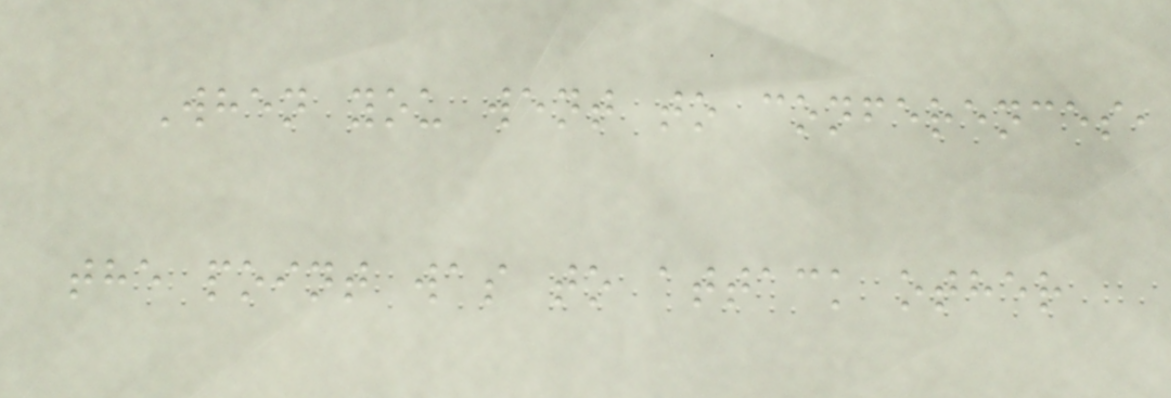When you went to conferences,
the point was to attack other
